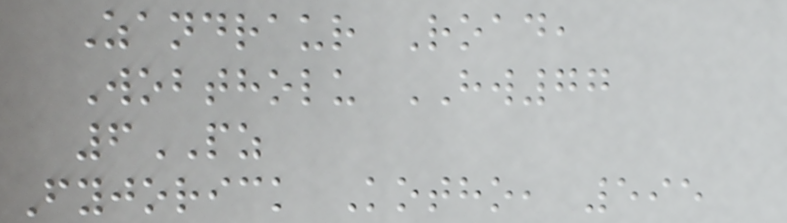Zandraur Road,
Wobtholu HW77
6PZ
Fyjorick Kotho, 595
